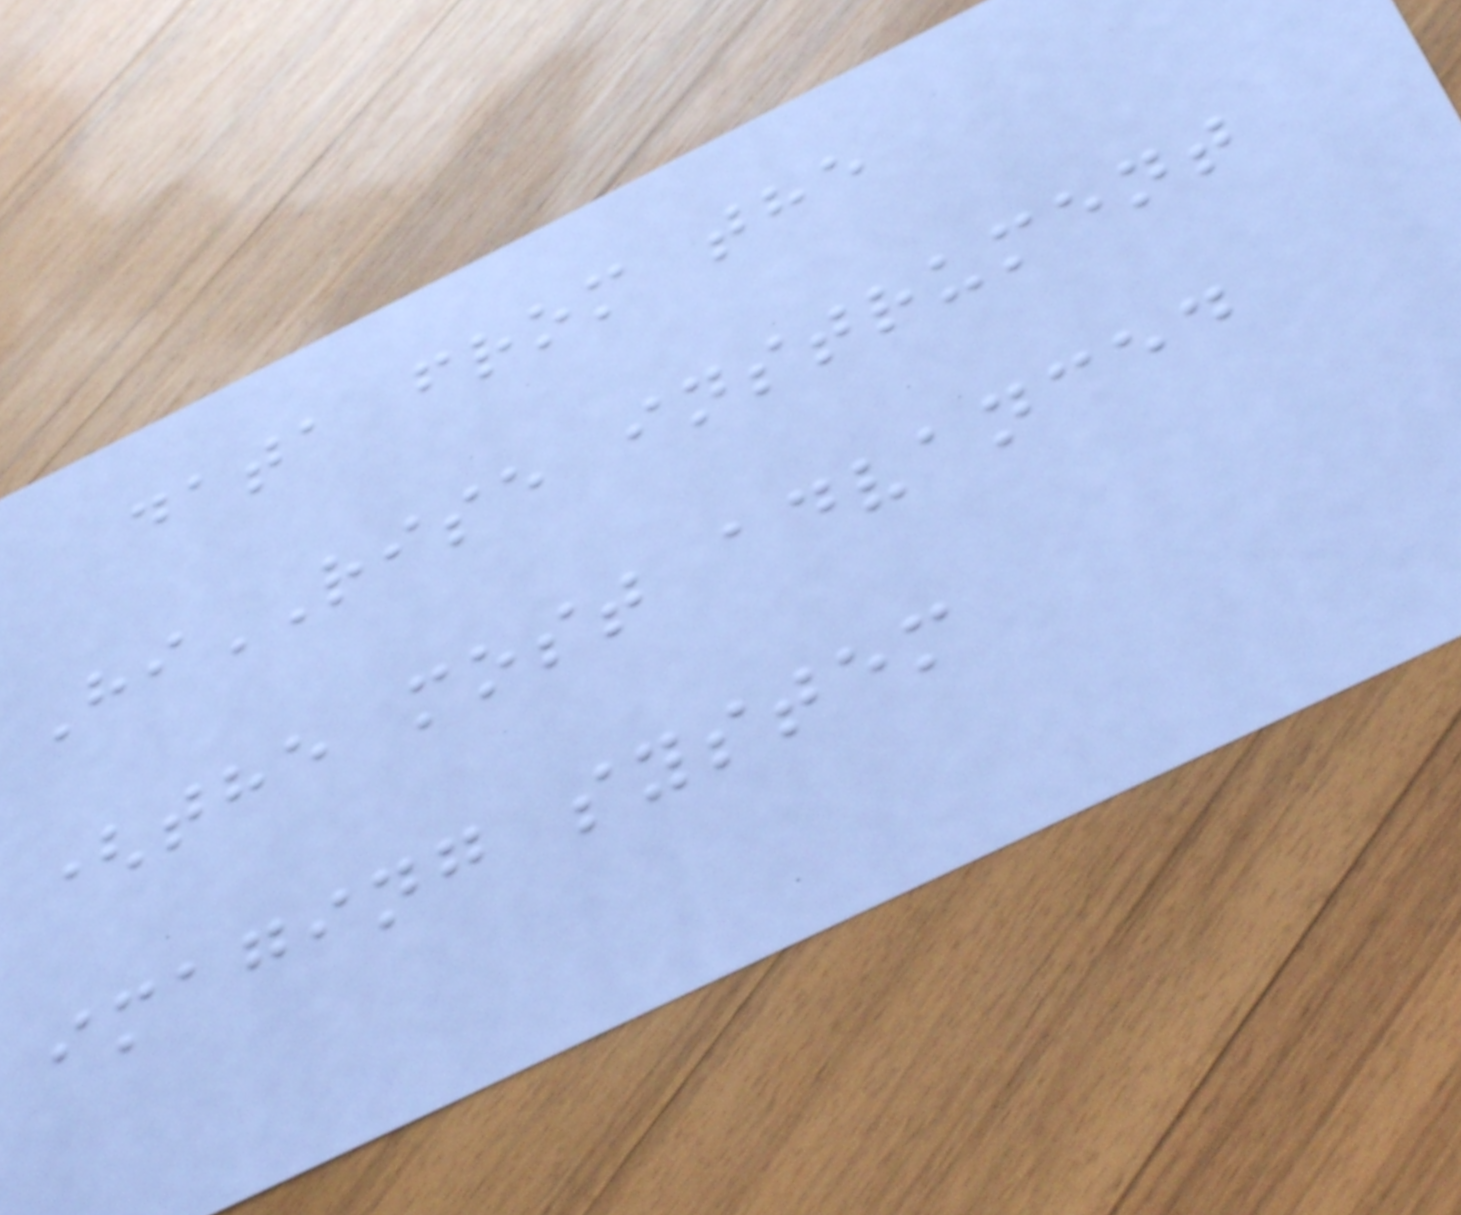data from the
HiRISE instrument
(the most advanced
imaging system
